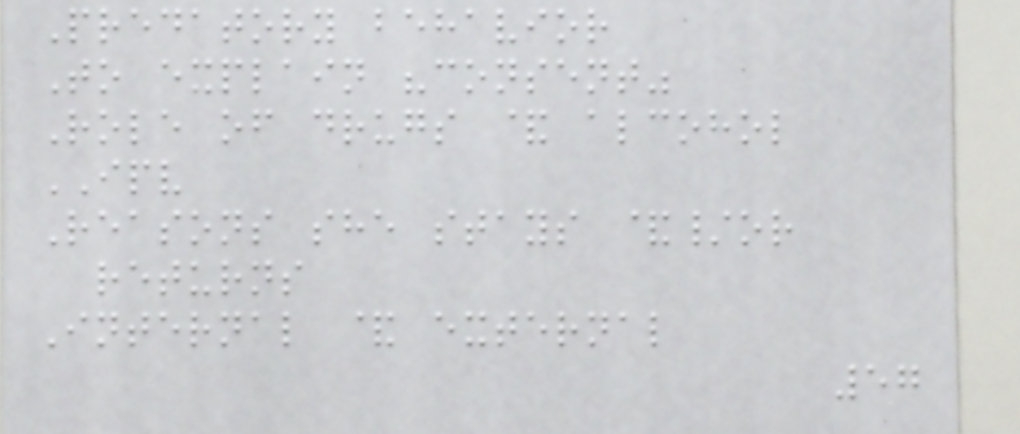Predatory behavior
To explain "consent"
Role of drugs & alcohol
IPV
Reasons she stays &/or
returns
Internal & external
57
